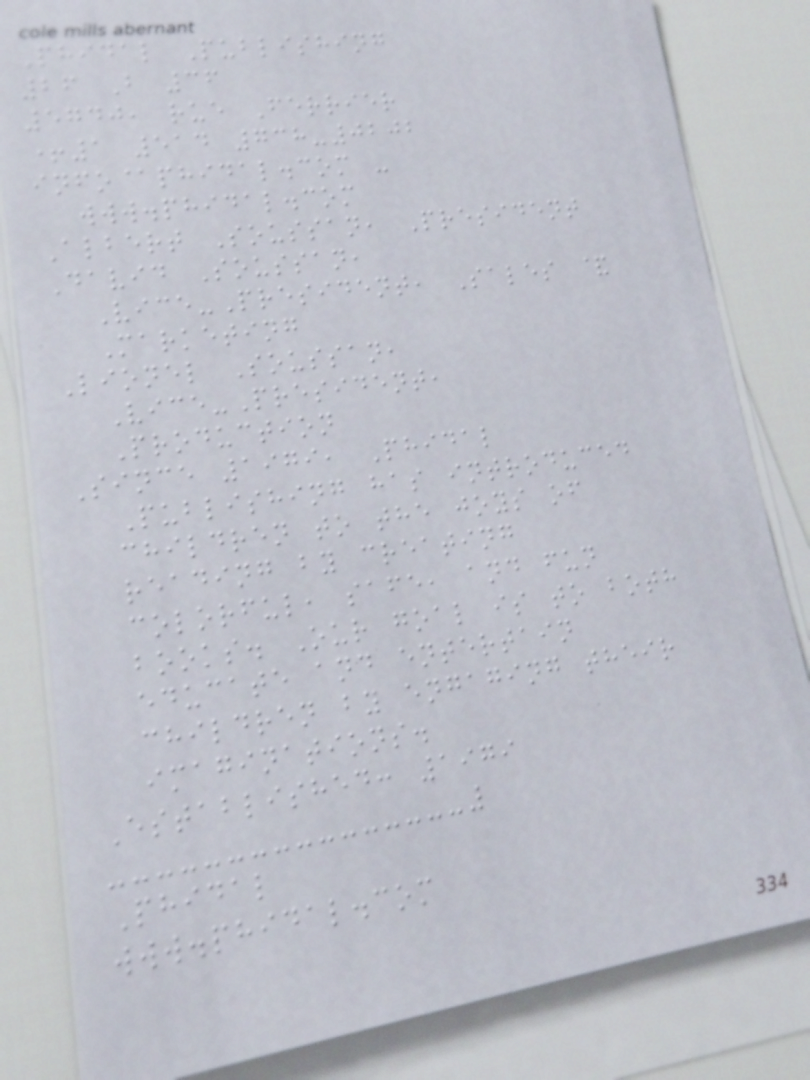Phidal Publishing
26 B 36
5740, rue Ferrier
+1 514 738-0202
info@phidal.com -
www.phidal.com
Albert Soussan, President
David Soussan,
Vice-President, Sales &
Marketing
Lionel Soussan,
Vice-President,
Production
Since 1979, Phidal
Publishing has introduced
children to the joys of
reading by creating
colorful, safe, and fun
books. Our goal is to both
educate and entertain
children by engaging their
imaginations.
Established: 1979
Phidal
www.phidal.com
